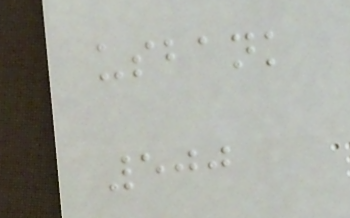usbank
500
